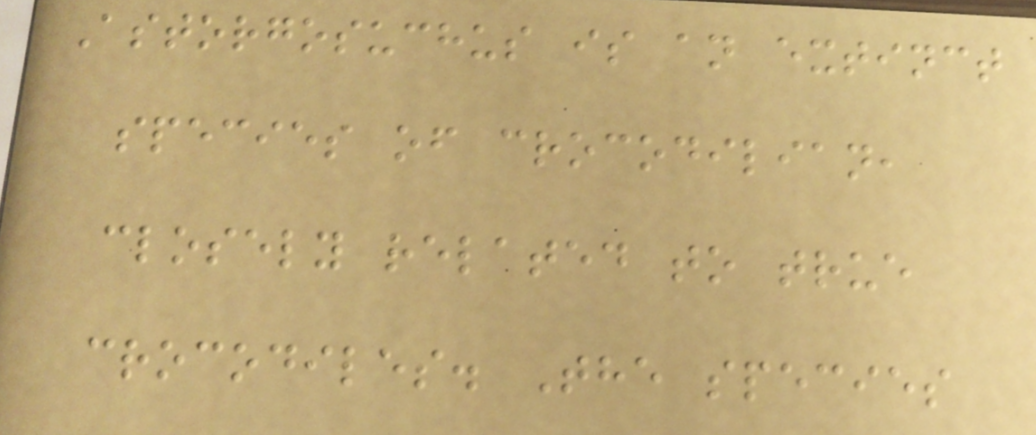Astorgosuchus is an extinct
species of crocodilian,
closely related to true
crocodiles. The species
